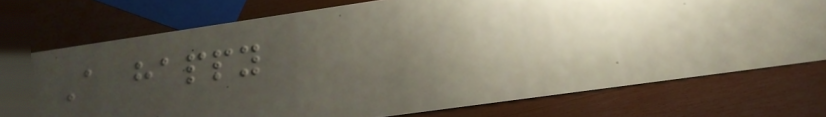A happy
